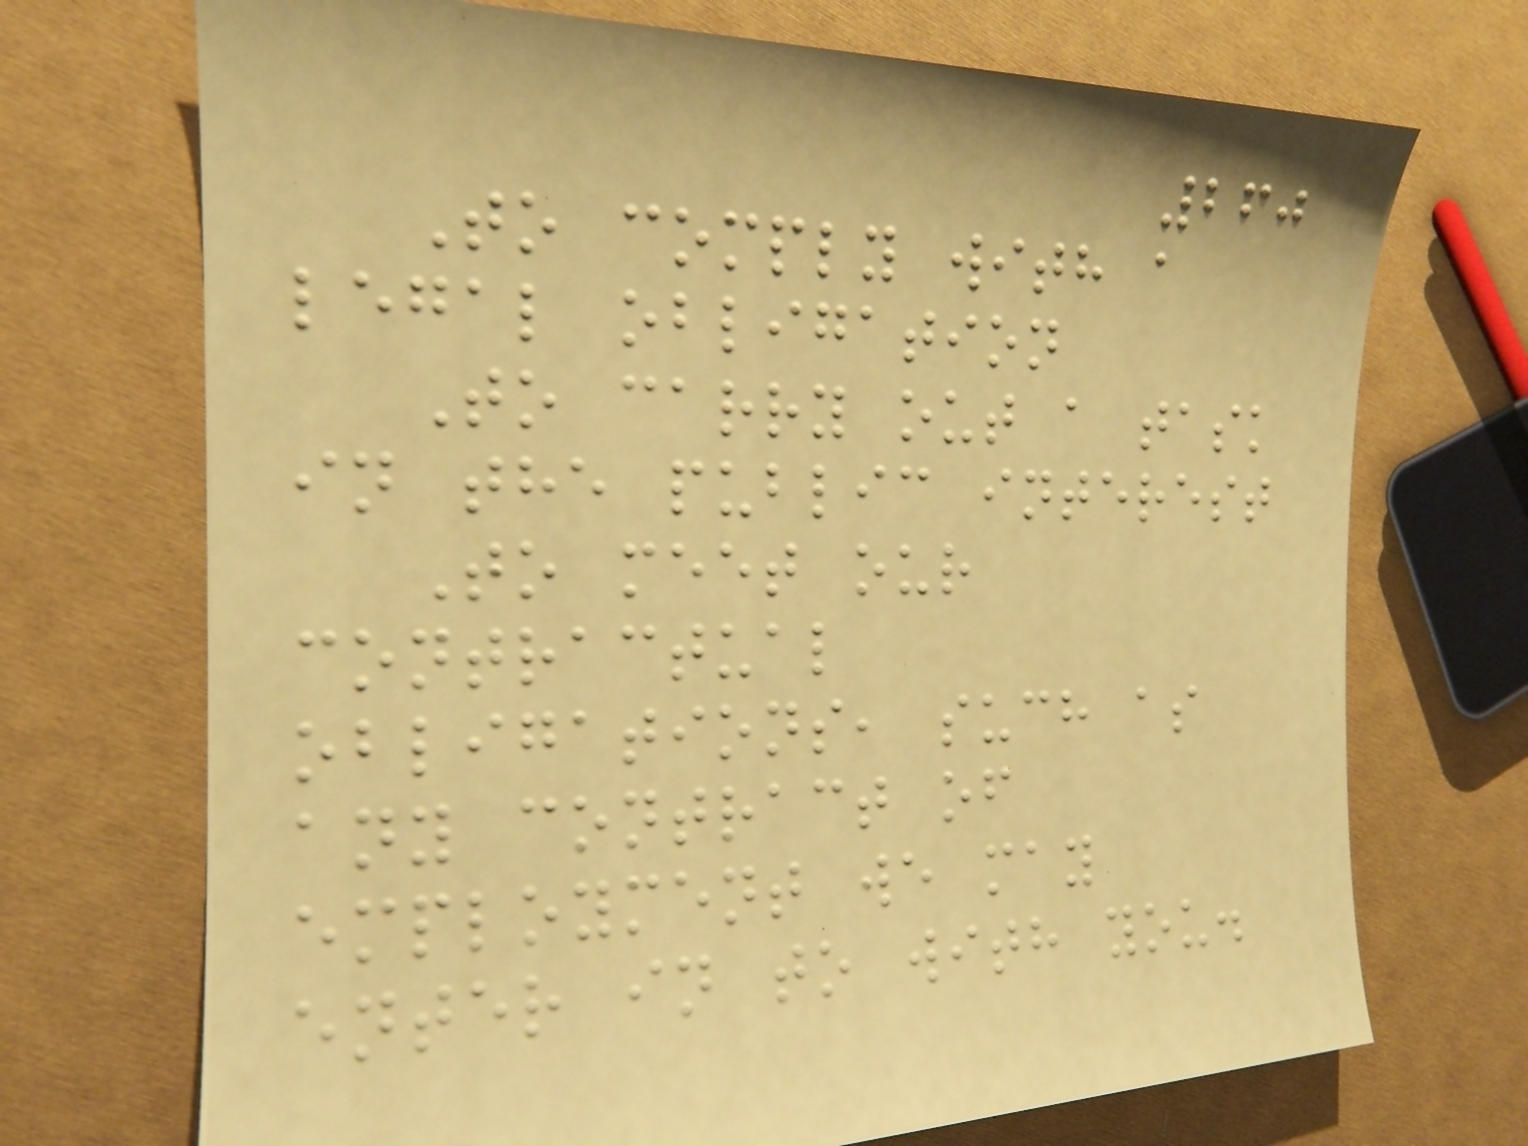260
To comply with a
legal obligation
To carry out a task
in the public interest
To meet our
contractual
obligations, such as
any contract of
employment we may
enter in to with you.
